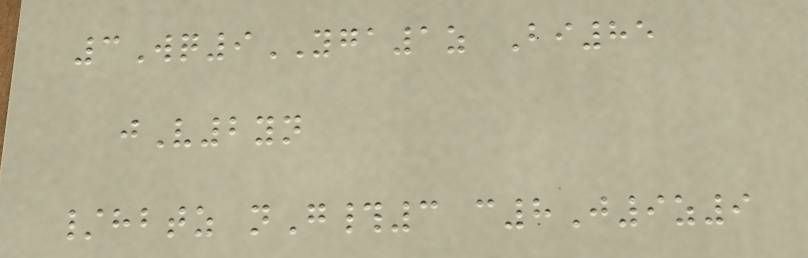3Wq9YGA1z Bi85
jV2yn
/hbtz nG#3 c8J9z9
